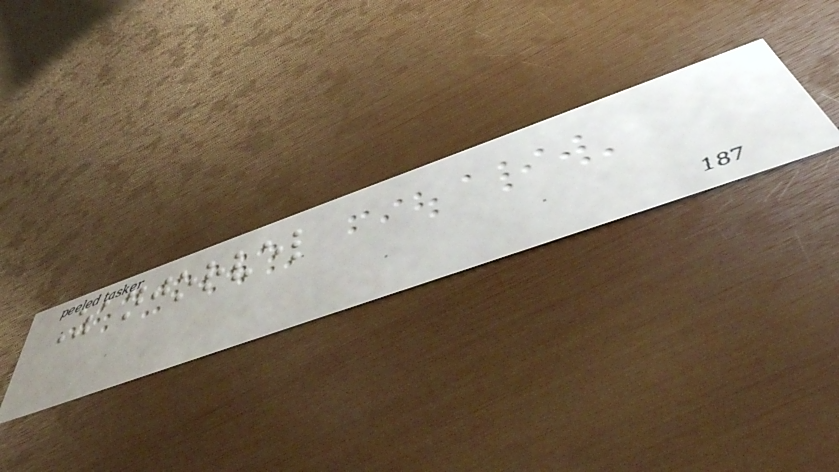Zanjorvel
